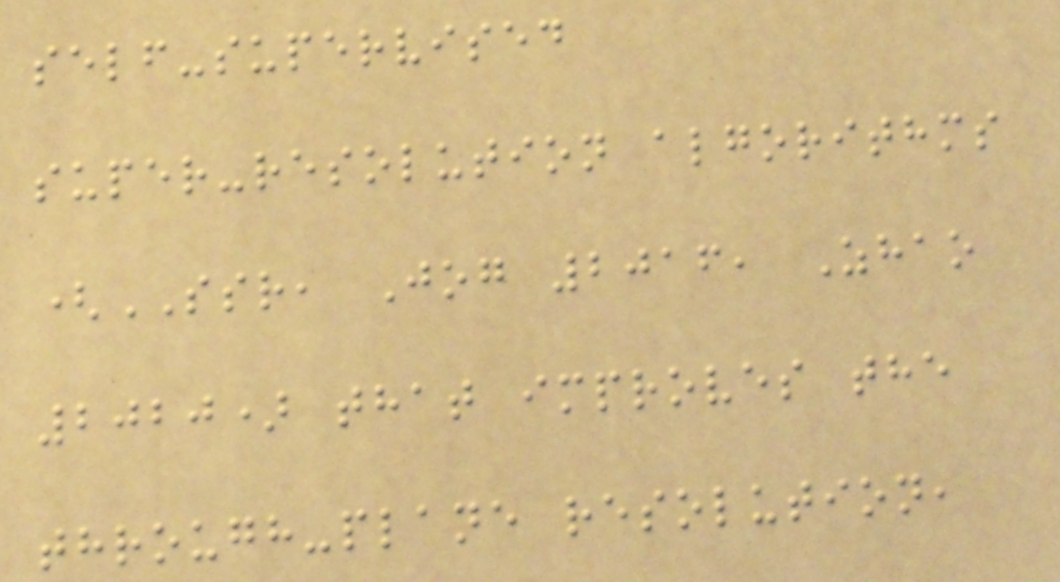self-supervised
super-resolution algorithms
(SSR, Jog 2016, Zhao
2020) that improves the
through-plane resolution,
